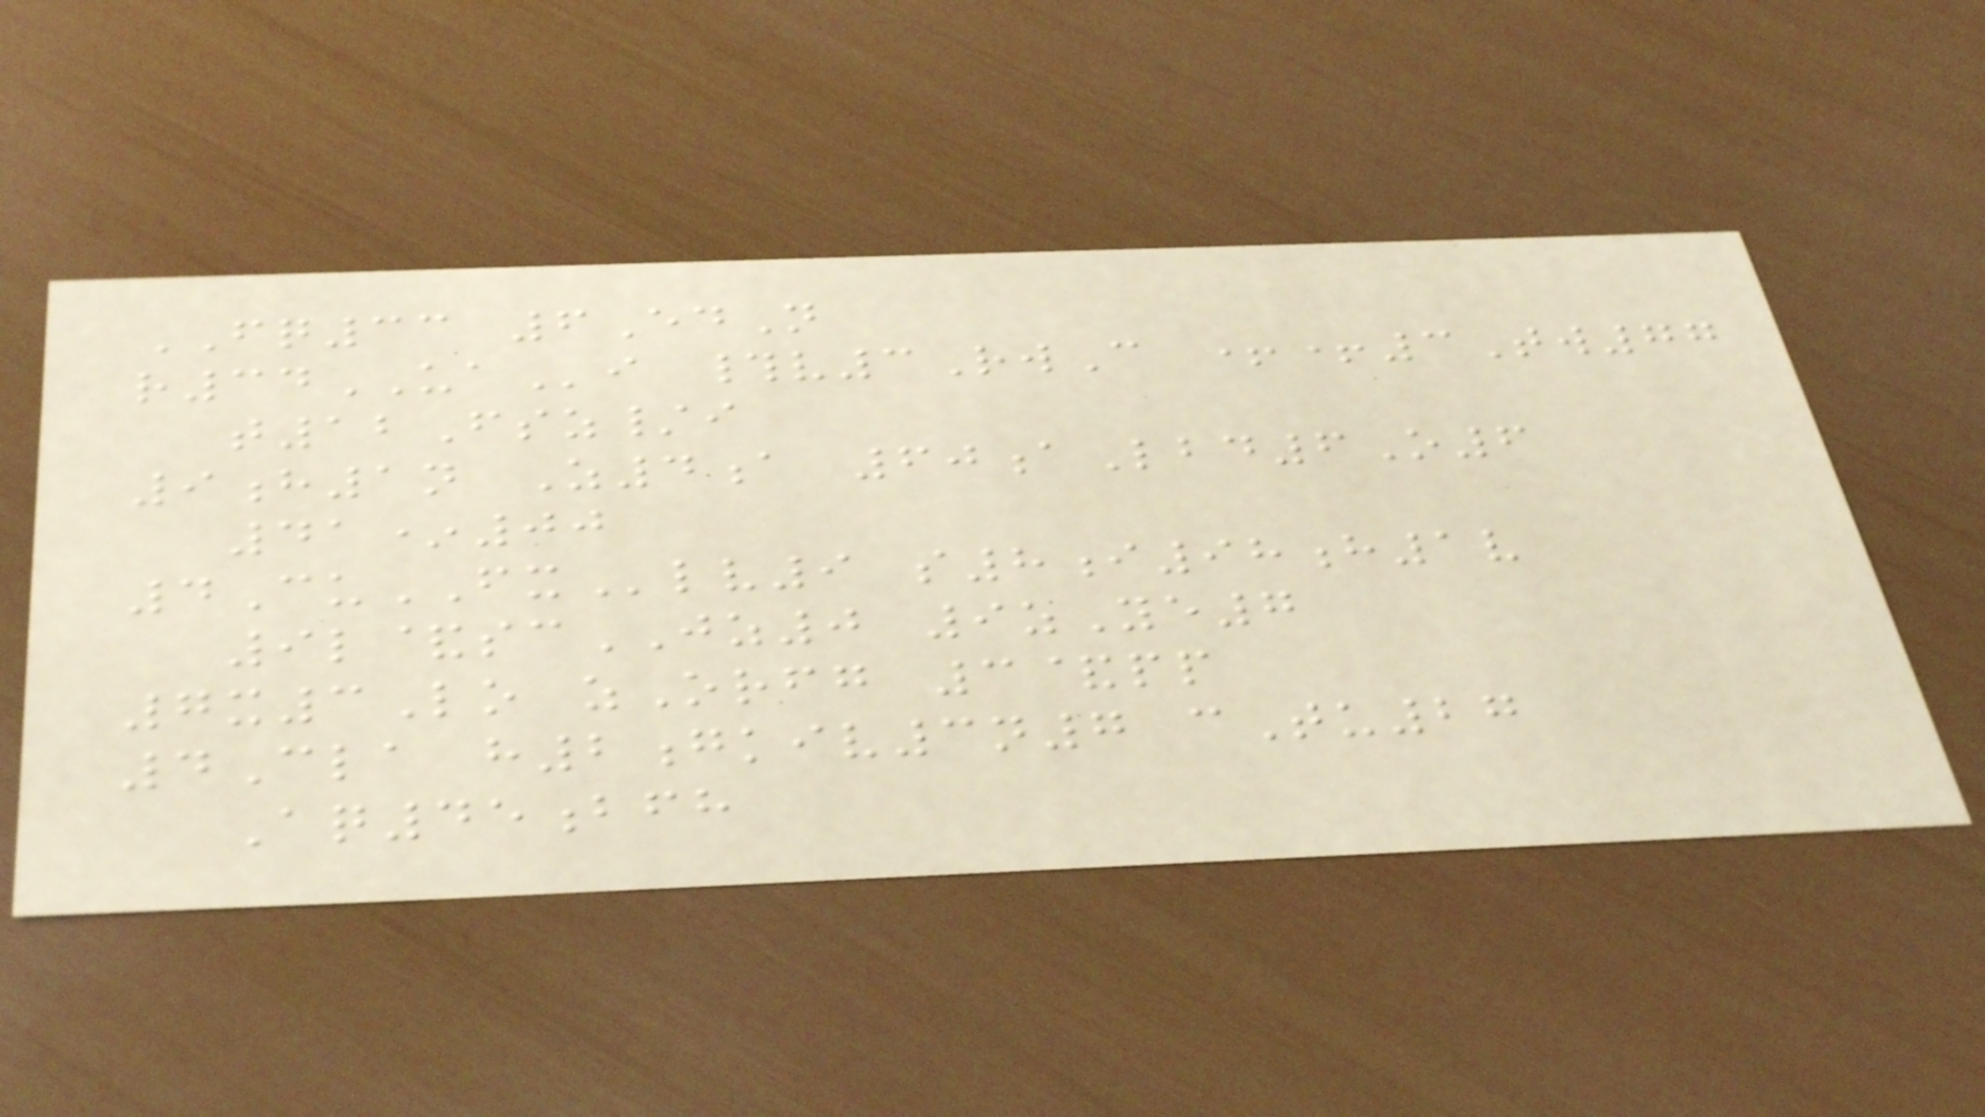FQ33 6EdN
r34UAi #v3RwC ++3Tw77
t12Fsz/i
9h1n Z4a 60aLbd6O6
41*00
4CuFXlv9 s8i98h1v
9l&scJZ0 9zYe7
7x3Lo zOrfg 3&pp
4Cla h2gkiv3n7 cTu27
Aq45bfh
